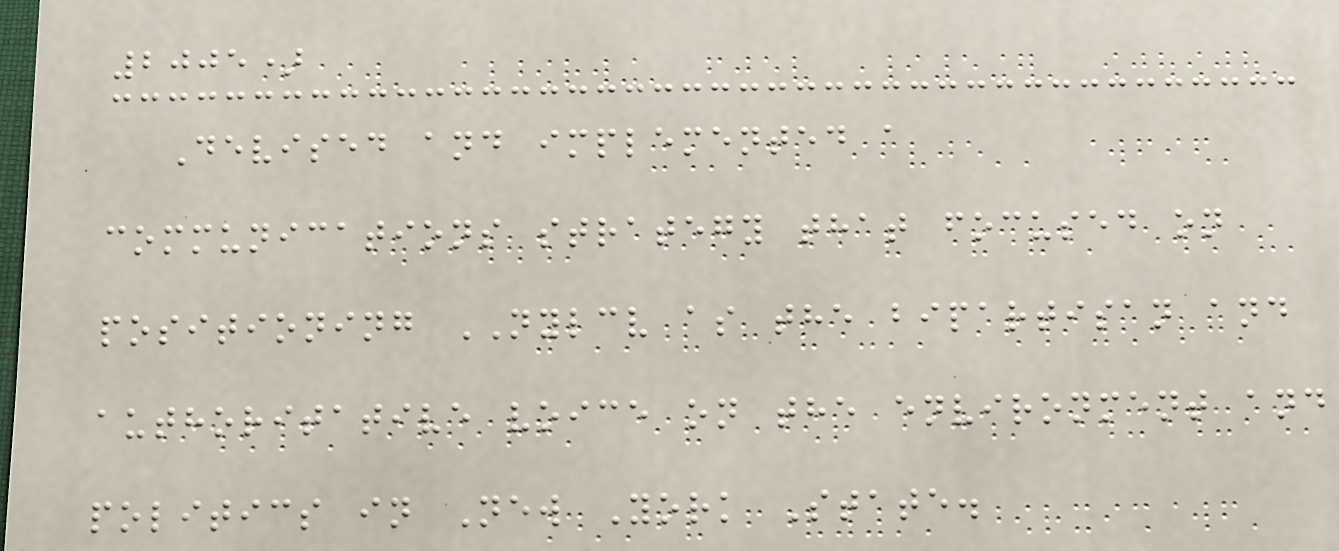2005)
Devised and implemented a
communications strategy that focused on
positioning NYLCV as the bipartisan and
authoritative voice on the environment and
politics in New York State.
